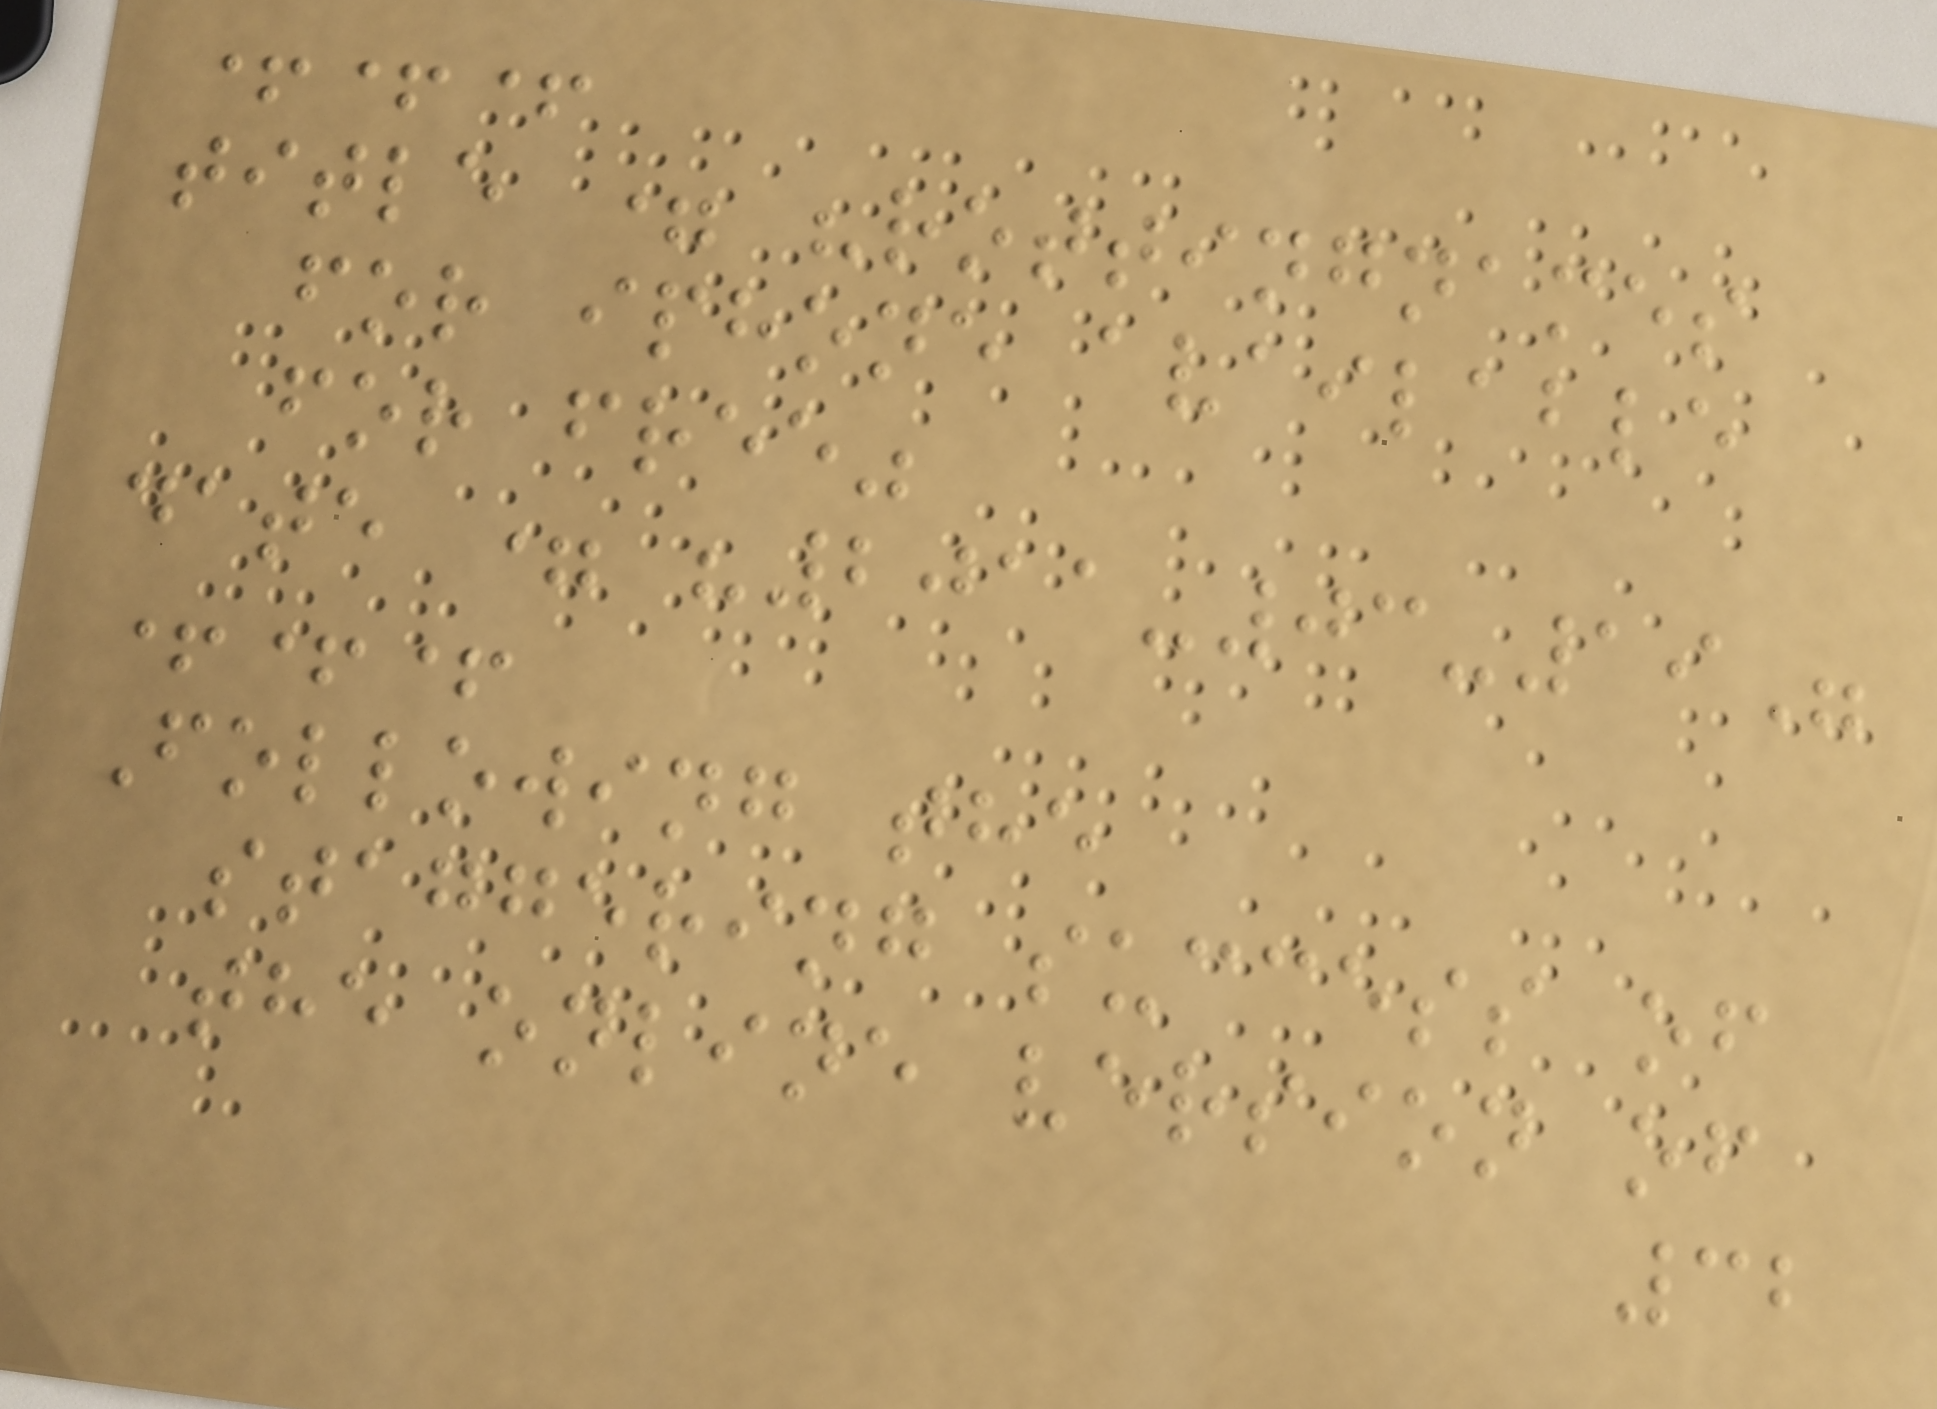+++
title = "rottingnames
for iphone available
for free"
date = "2011-03-19"
+++
Following the
staggering success of
the online version of
32
